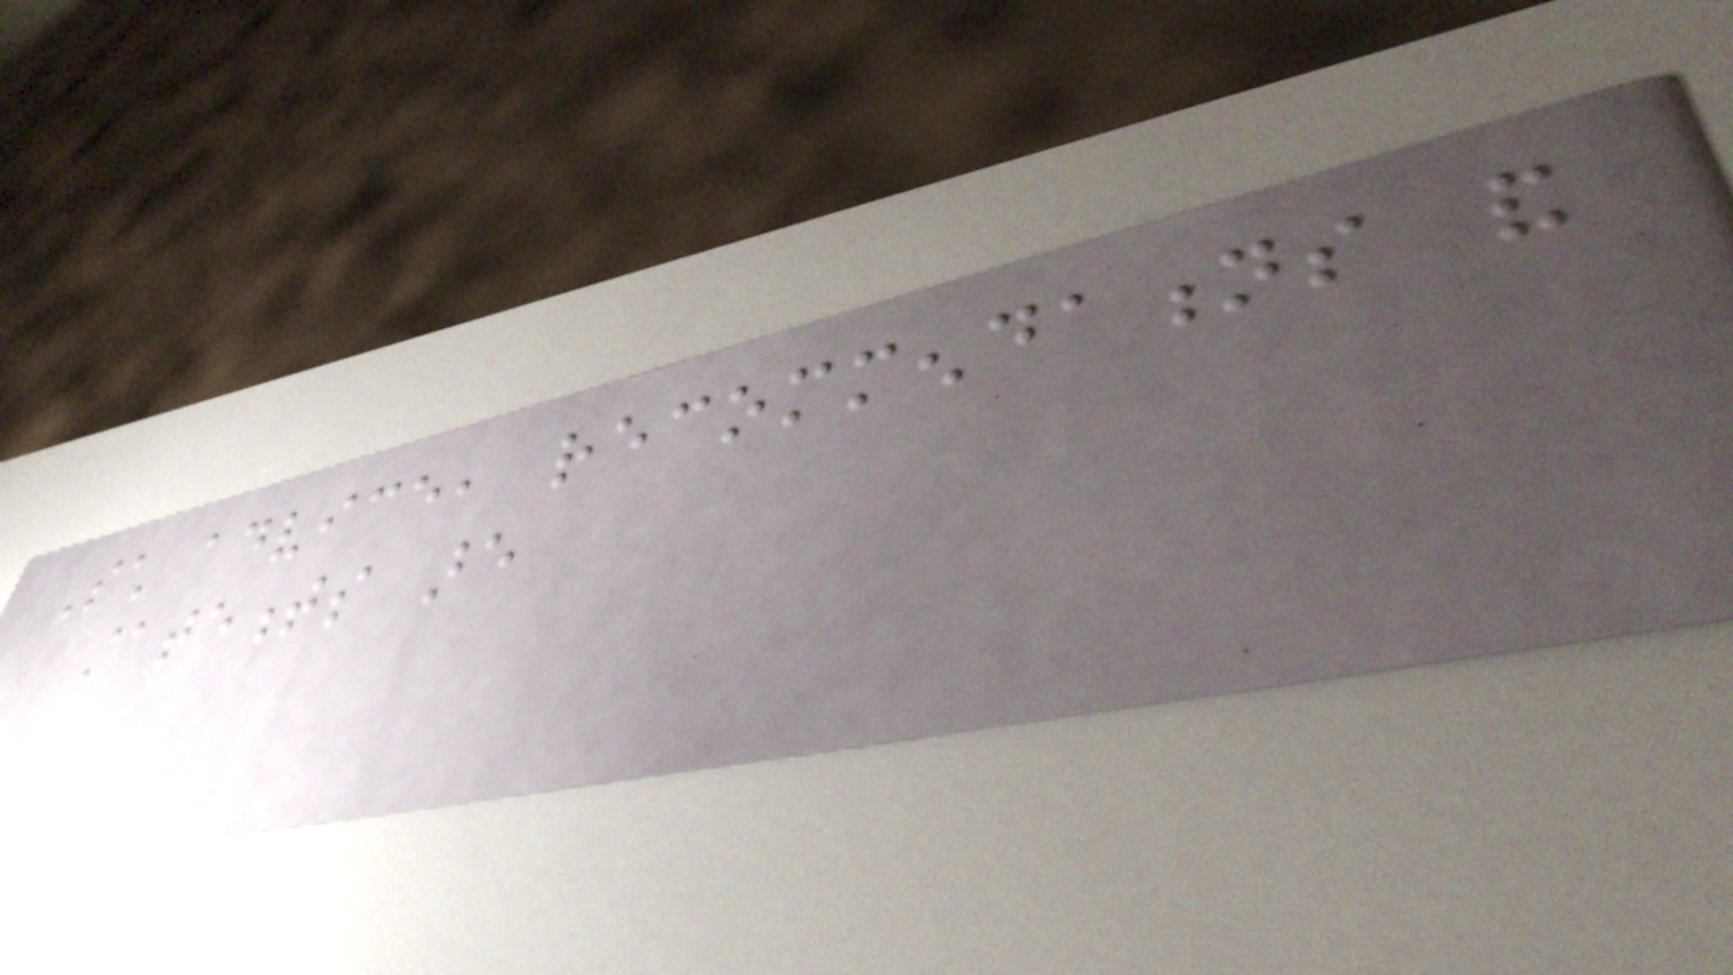Such advice, recommendations and
statements are
